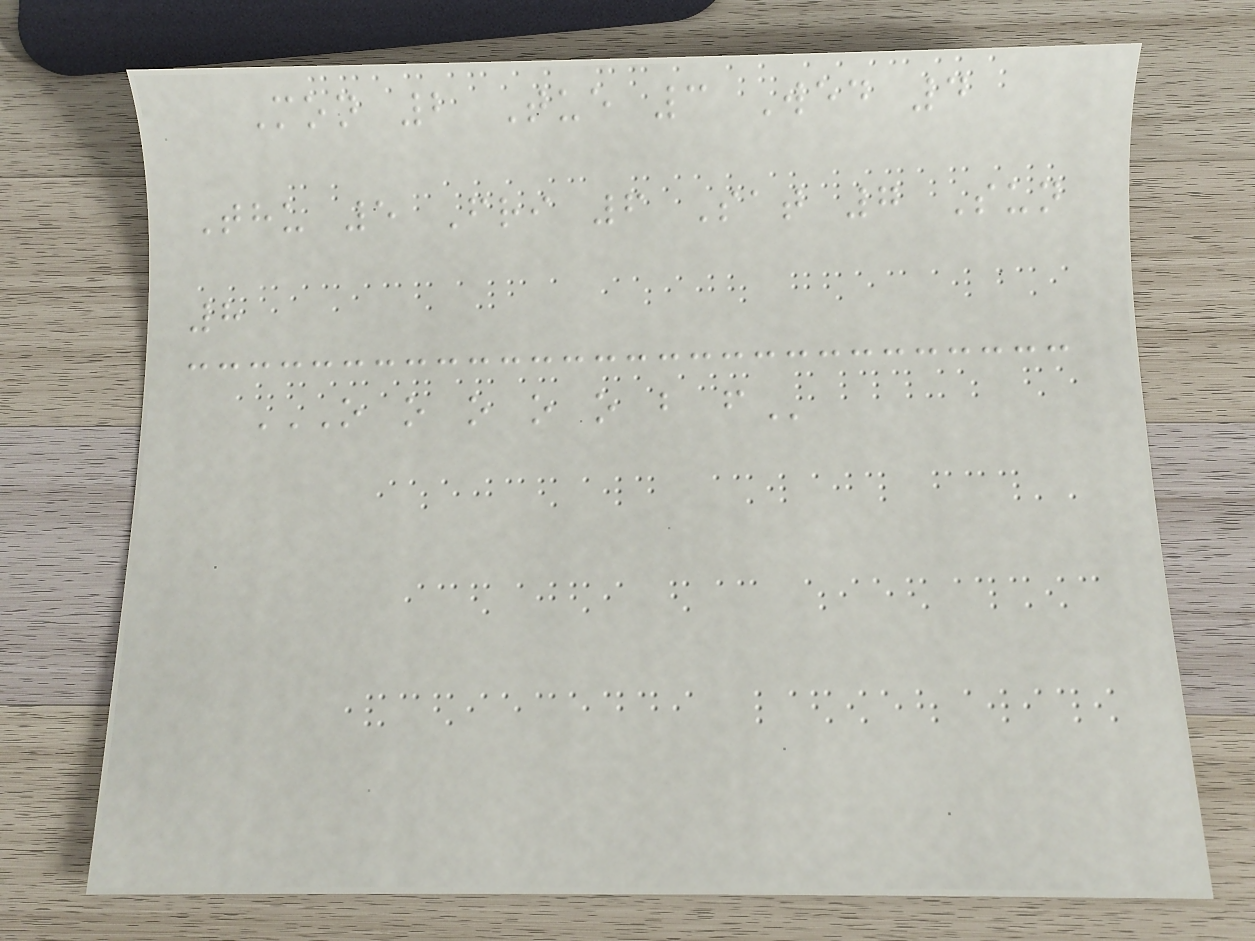Mon 2 Tue 3 Wed 4
Thu 5 Fri 6 Sat 7 Sun
8
O O O O O B F
